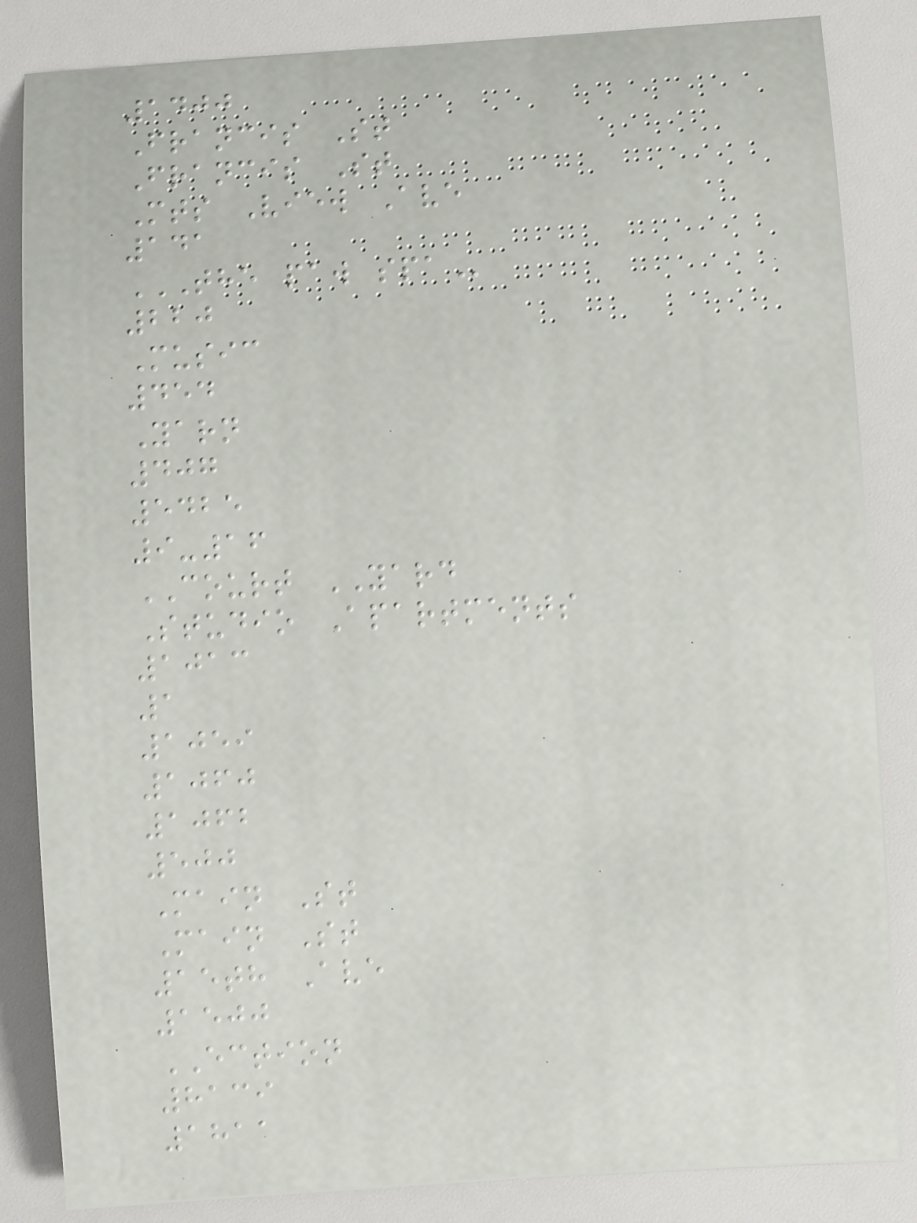1400
Francis St
Francis St
Mts View Ave
141
THE PAW SPA
220
Music
454
Yarn
407
5425
9-16
COURT YARD
Studio Apartments
1013
1
1059
1060
1062
500
Main St
Main St
15th Ave
1500
ECTION
8139
1811
